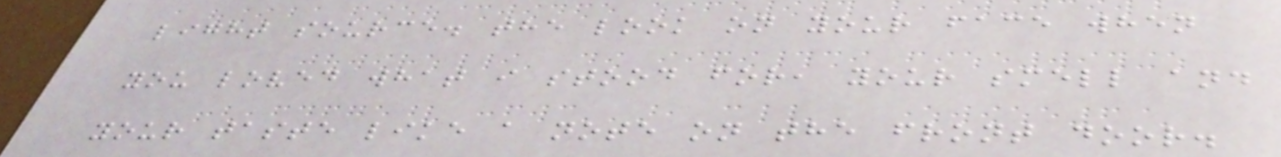light source. the look on your face when
you loved what i stood for, your smell and
your taste like a note on the front door.
